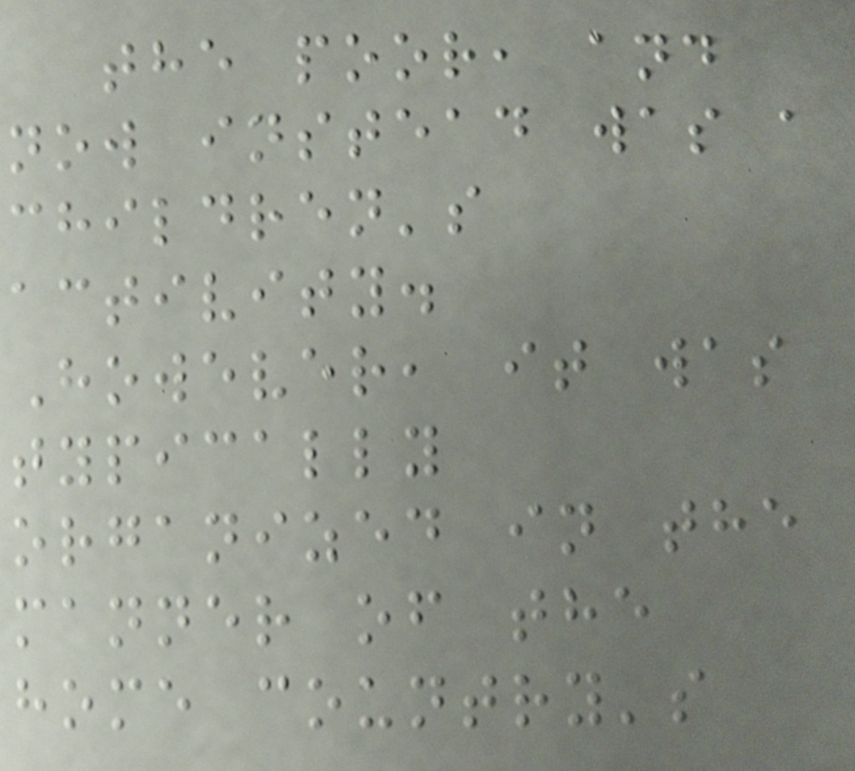the poor, and
now instead was a
children's
activity.
However, it was
typically
organized in the
manner of the
home country's
